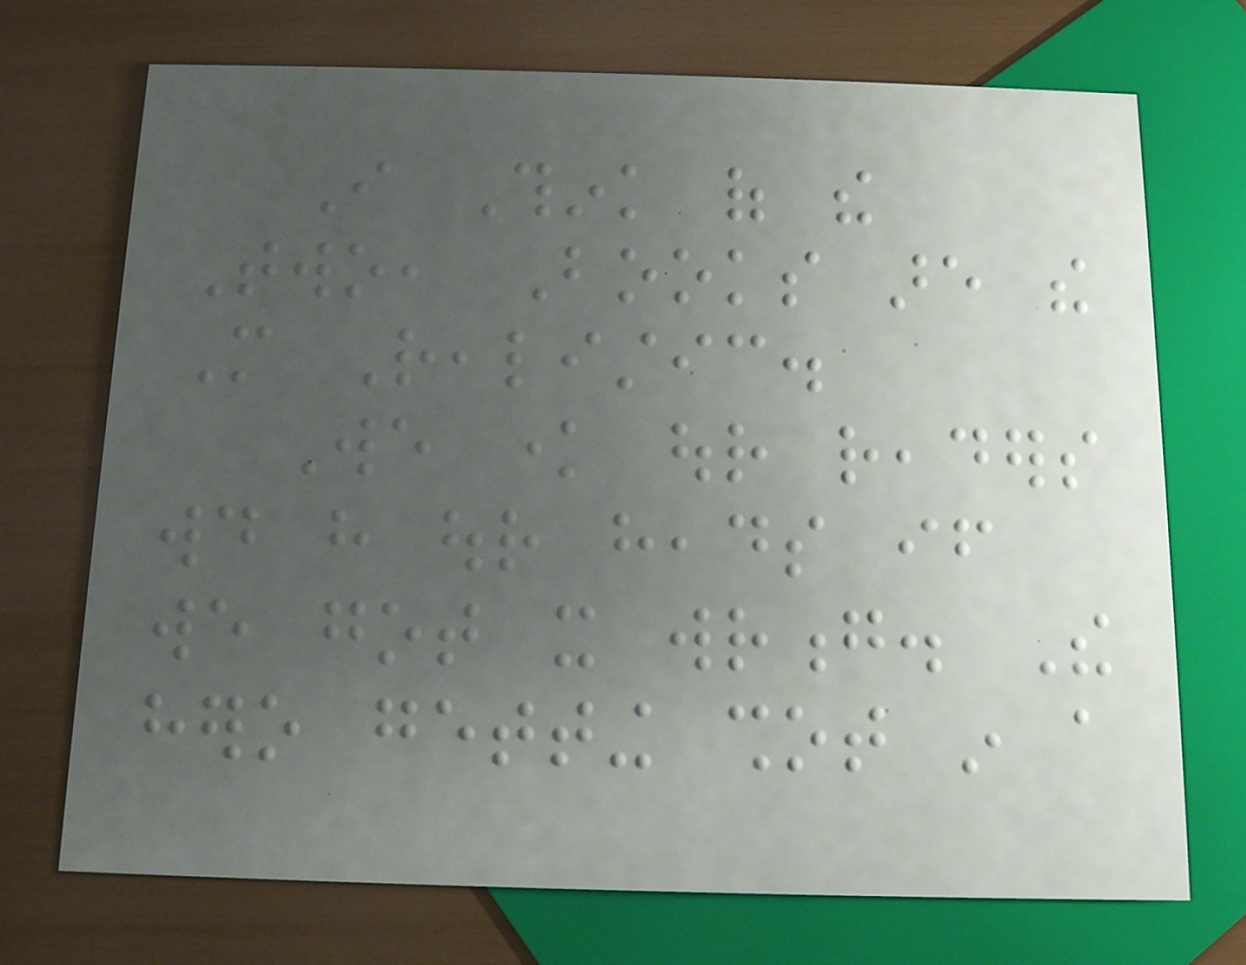I Think of the
Two, Books are the
More Realistic.
We know our readers
would have our heads if
we got it wrong. The
hero getting shot in a
